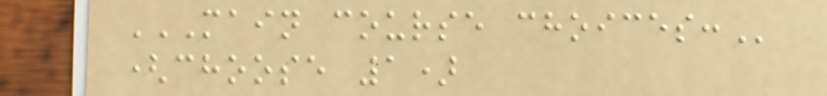MAIN COURSE CHOICES:
(choose 1)
